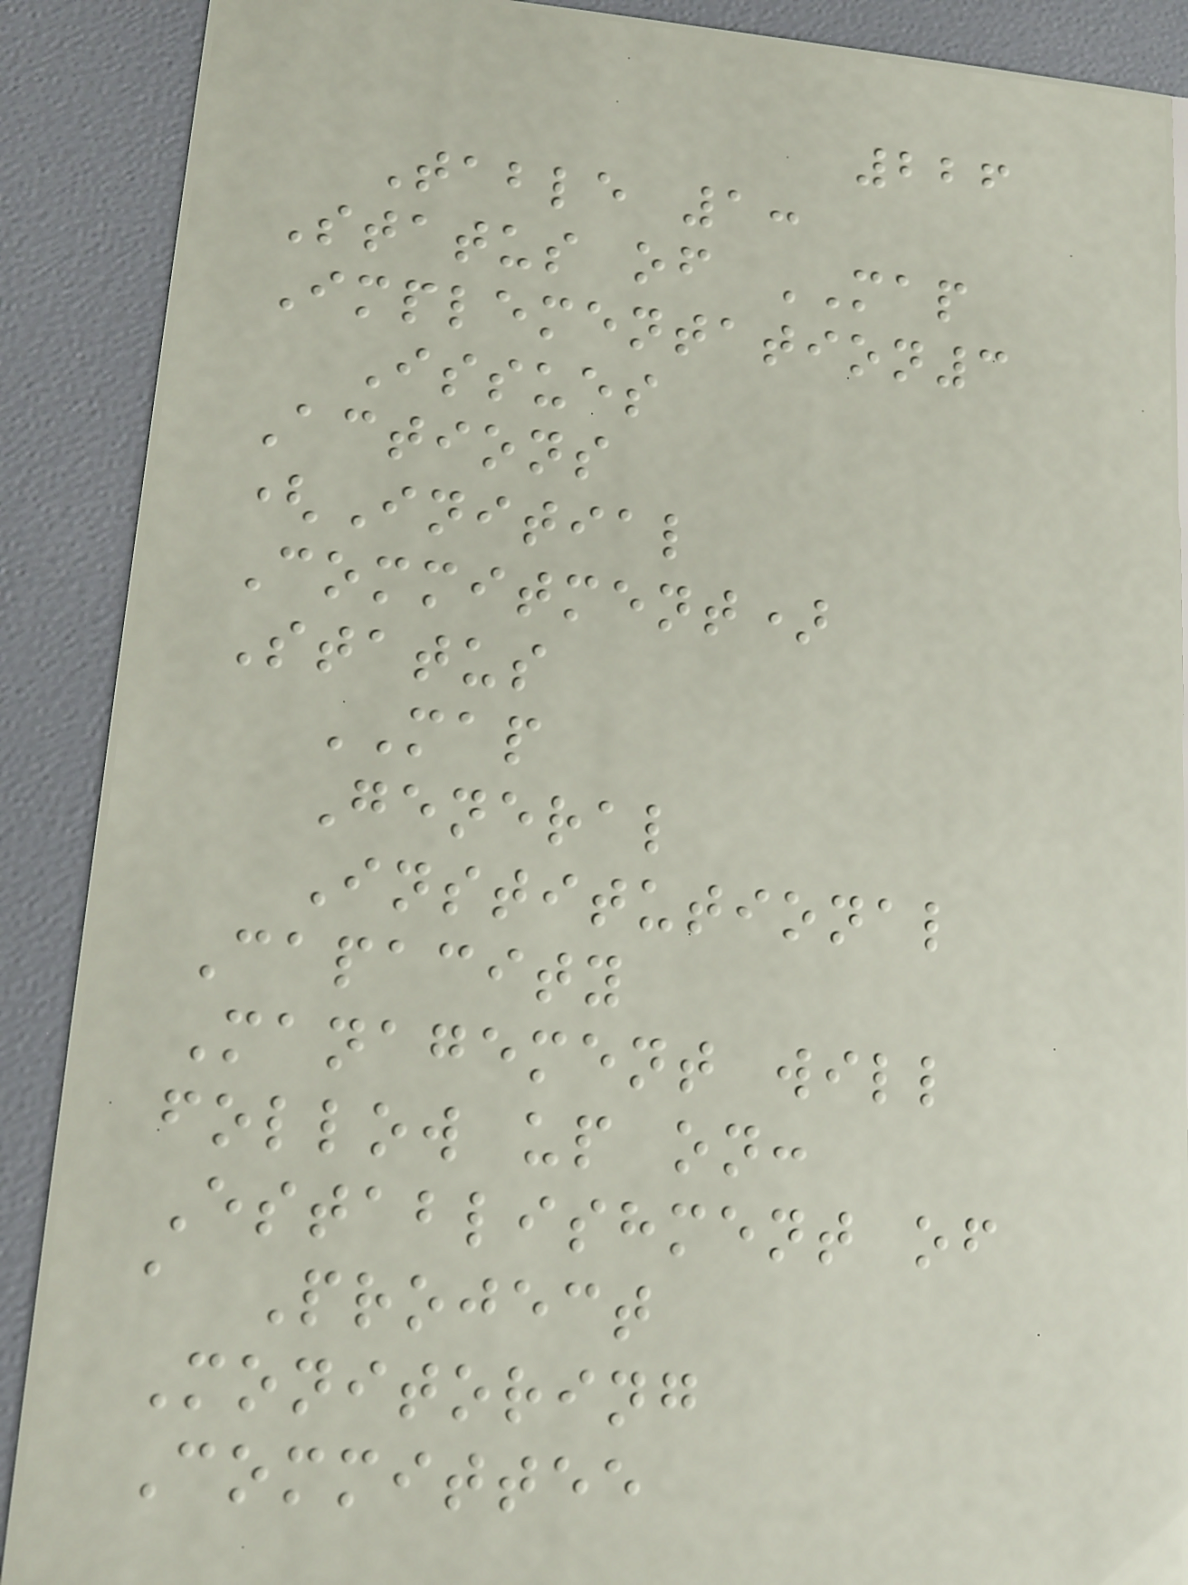226
Table 1:
Status of MAP
Implementation3
Issues
Actions
(Initial
Commitment)
Status
MAP
General
Institutional
Capacity
Management will
follow up on:
Establishment of
a Project
Monitoring
Committee
